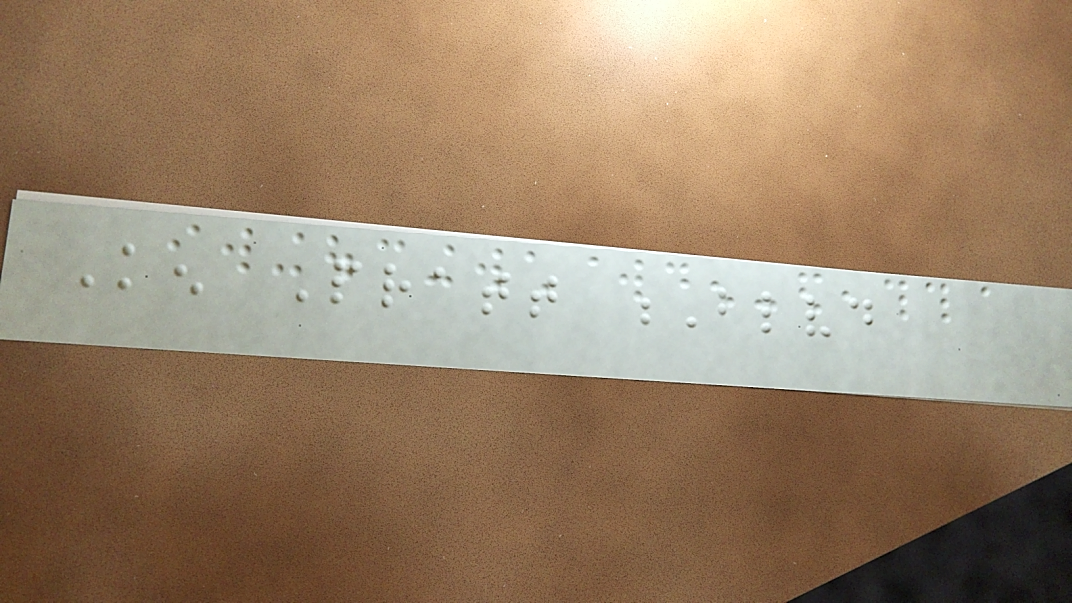Ken Pratt Blvd
